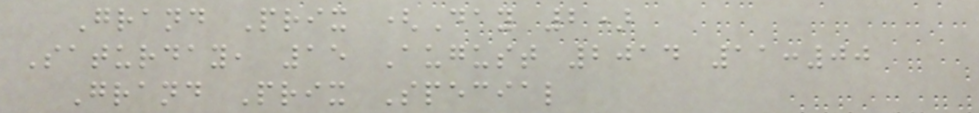Grand Prix (Day 2)
Saturday, 15 August 2014 11:00
Grand Prix Special
